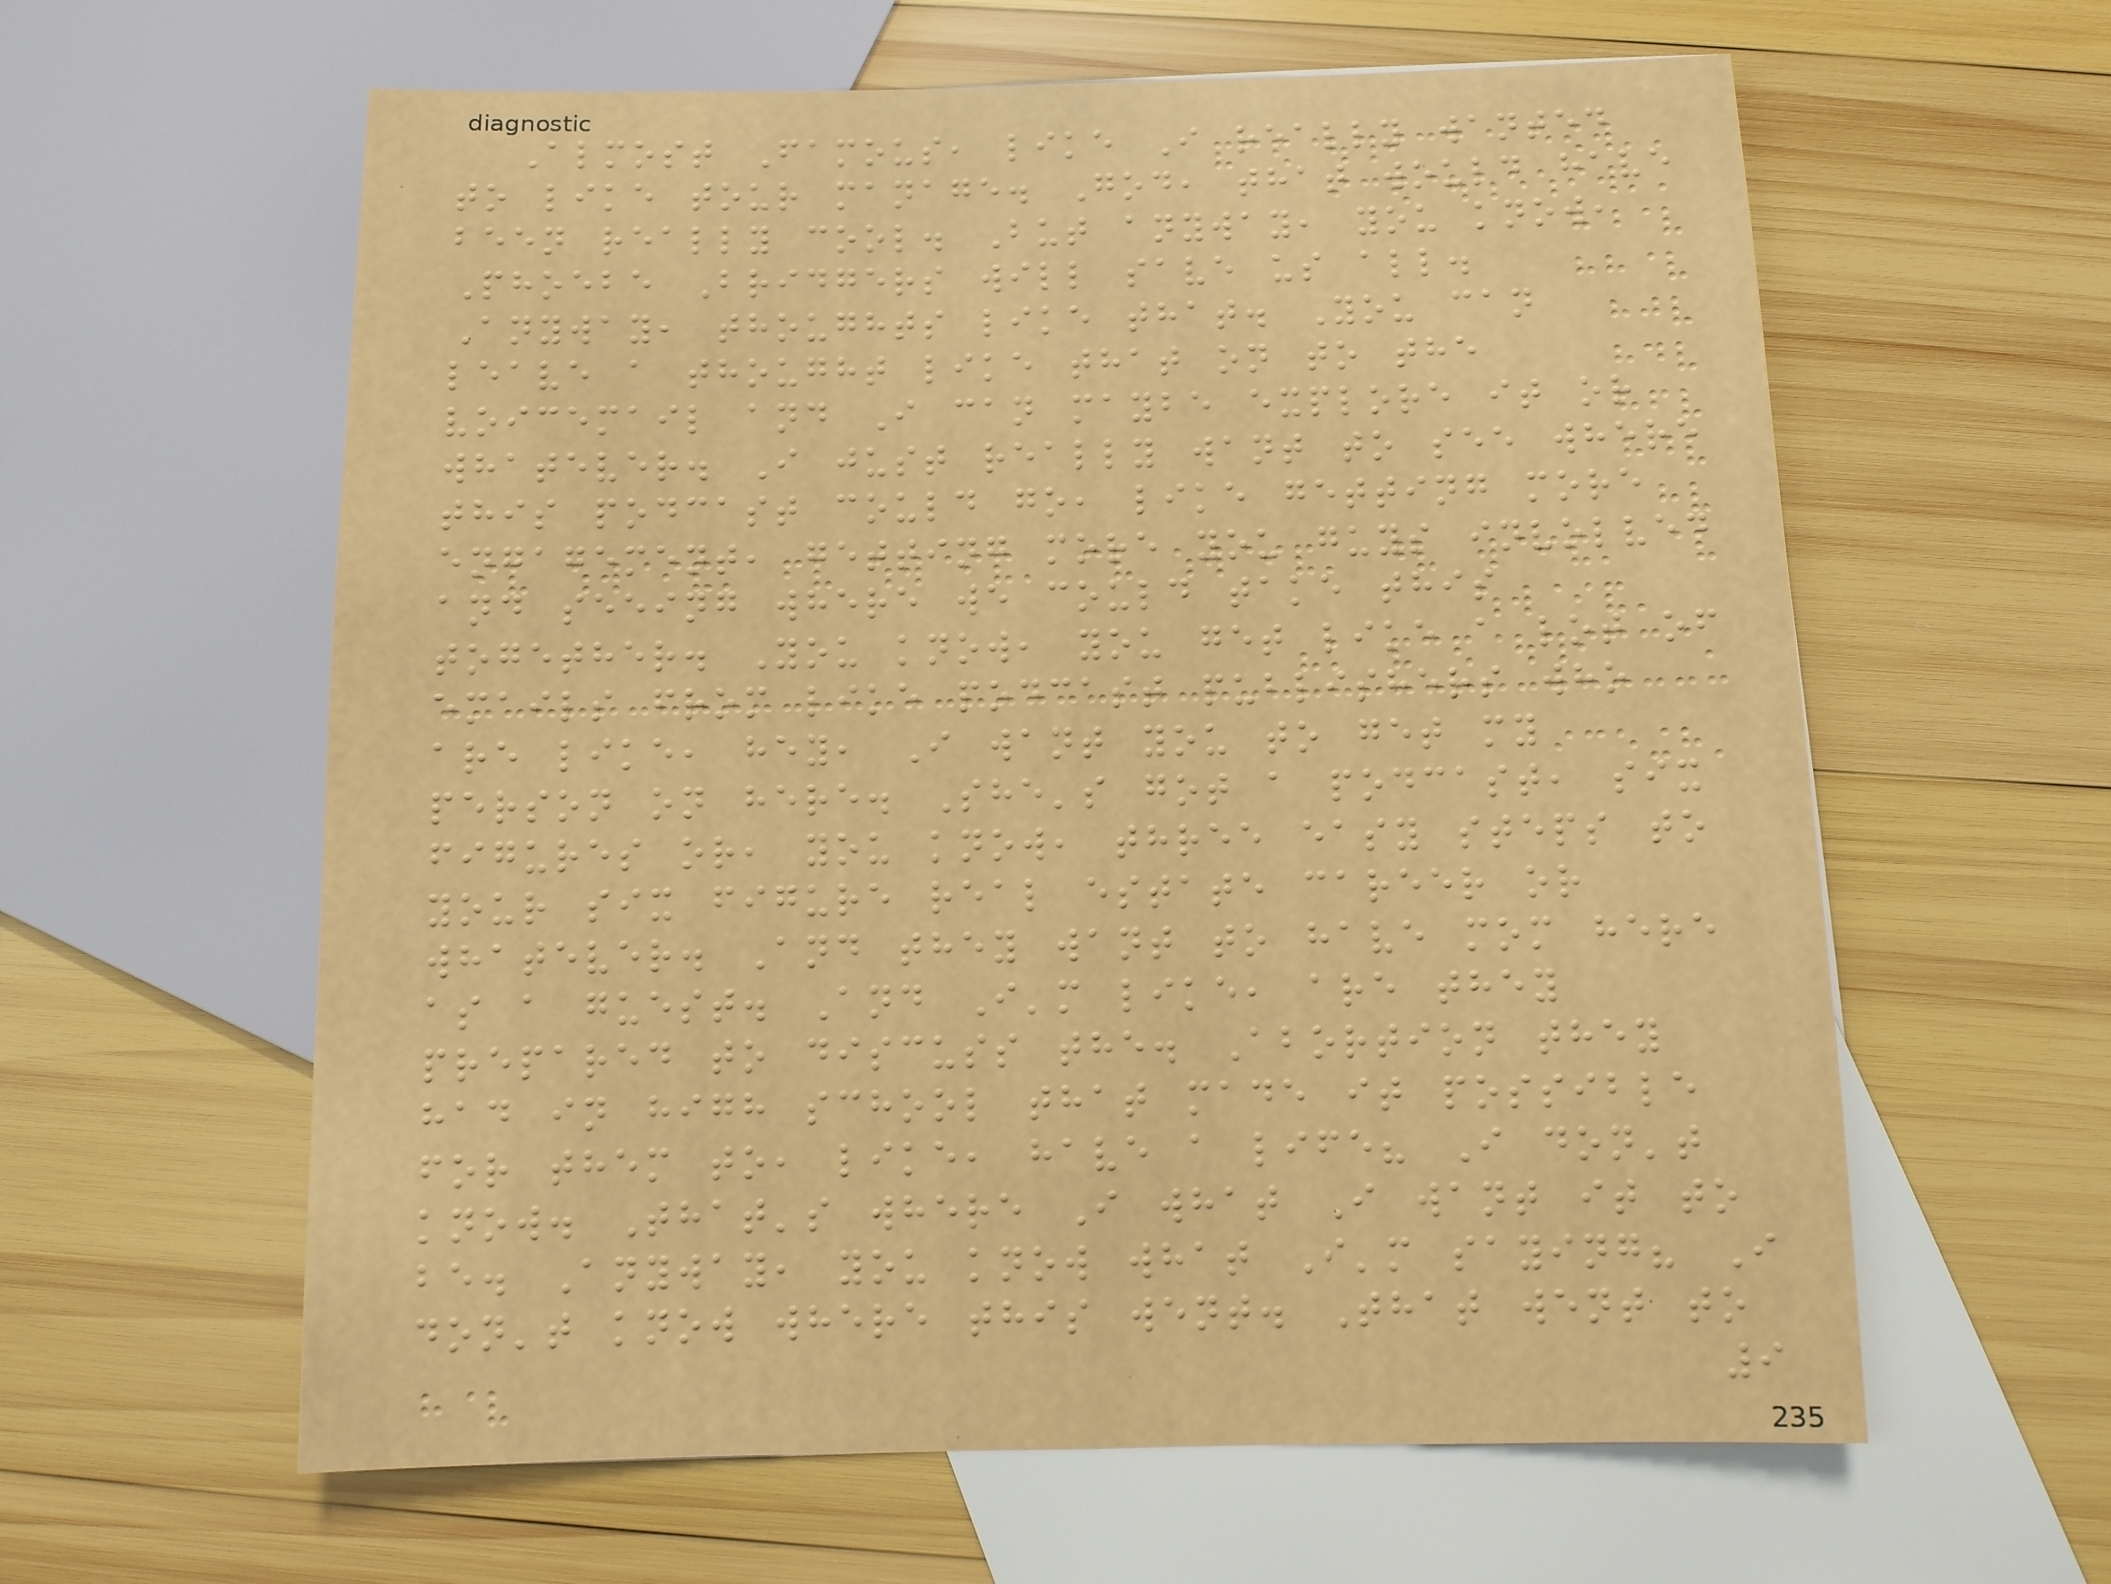Almost Famous, like I really wanted
to like tour manage. God, that would have
been really cool. But anyway, you know,
Phoebe Bridgers will save us all.
Anyway, thoughts like that. You can
leave a thought like that on to the
voicemail and I can maybe explore it or
whatever. I just really want to see where
this podcast could go, like getting more
engagement, getting more you guys involved
and seeing where we could take this
together. You know, you get like a lot of
emails from like podcast publishers who
are like, hey, I want you to get my
person on here. She's got a podcast, six
figures or, you know, three easy steps to
your six figure real estate career or
whatever. And they want to have mom here
as a guest. And I'm like, are they
prepared to discuss the. Abortion they
had in high school that made it possible
for them to, like, have a life? I don't
know. That's where I what I want it to
be. Anyway, you know what I'm saying? I
don't know where this went. That went to
9
